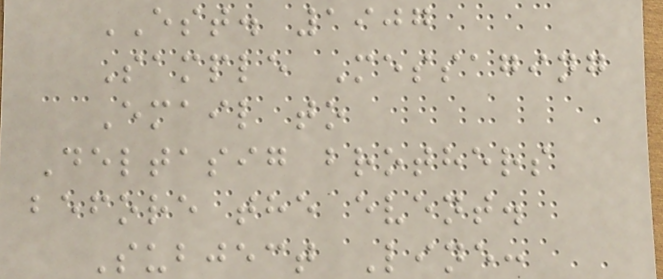EST. 1907
Sample Messaging
Email to
Deltasig brothers
before the event.
Subject Line:
